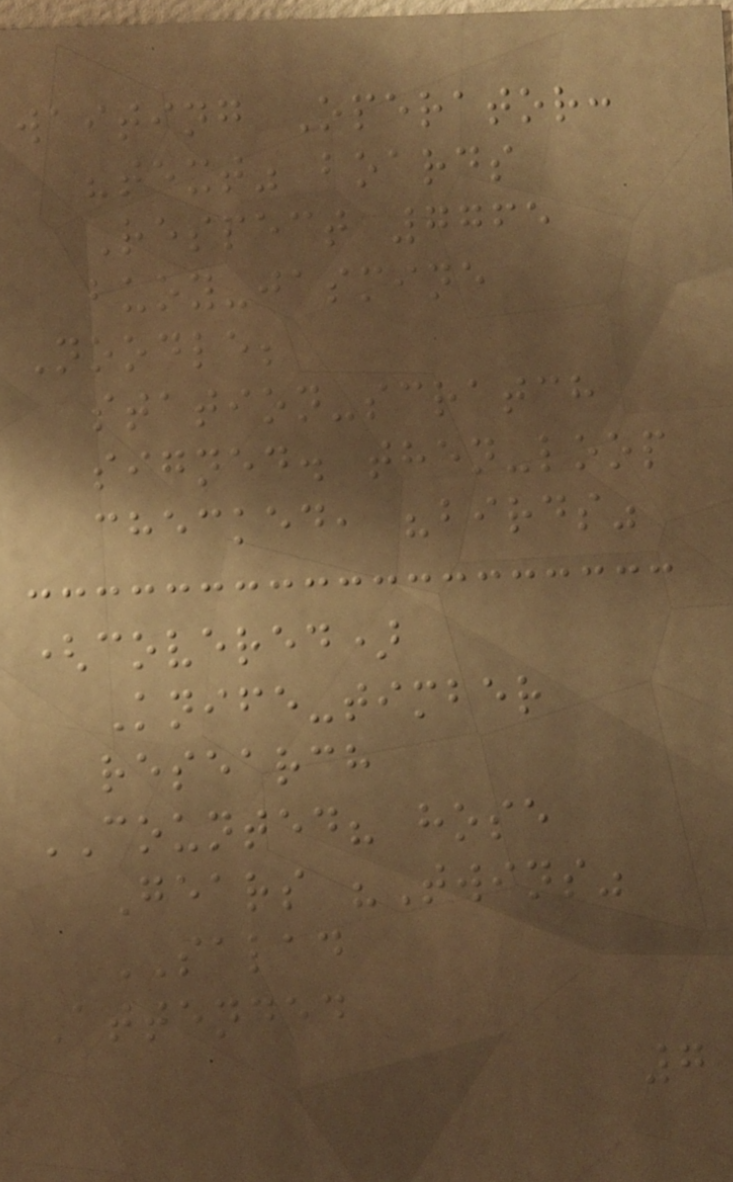waiting Operator:
"text" boards
Respect 7765
buoy-jasmine
Noodle;
station-scratch
signed. then-loop
checked, "birds"
(covered)
Knife-timber
research
COUNTED? hose
Gears "Twins"
SALAD
Attended
7
